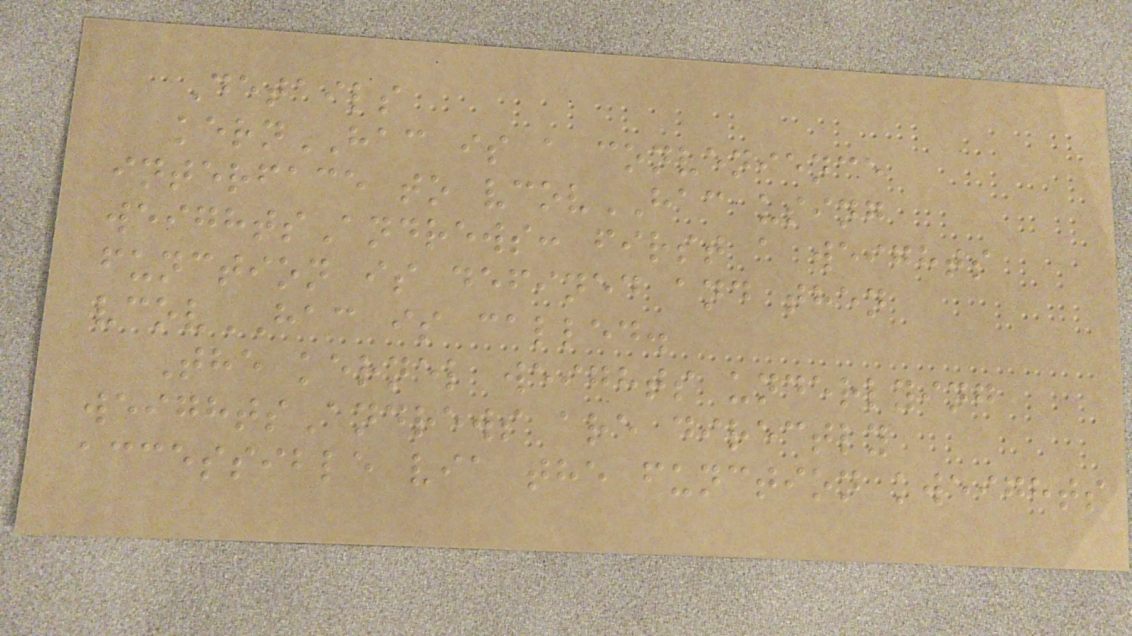Details
kernHAC is a convenience
interface to vcovHAC using
weightsAndrews: first a weights
function is defined and then
vcovHAC is called.
The kernel weights underlying
weightsAndrews are directly
accessible via the function kweights
